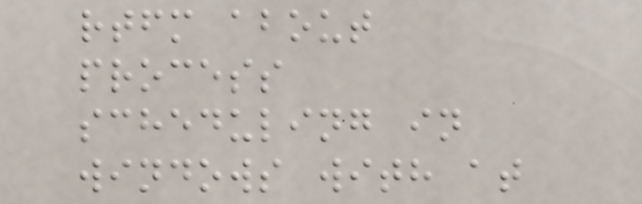rtfm about
process
scheduling in
windows with at
